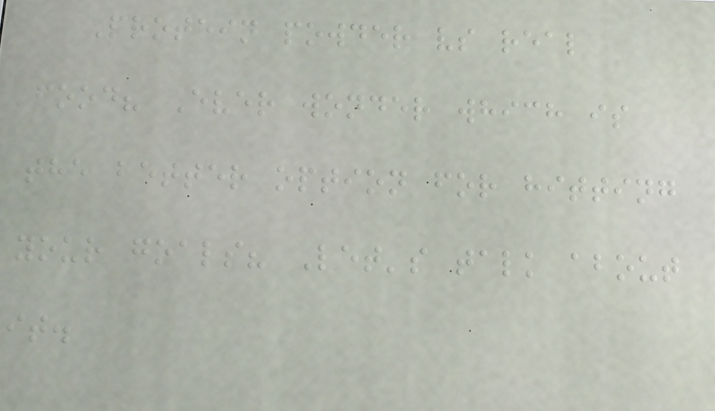Protein powder vs real
food? Ever wonder which is
the better option for hitting
your goals? Let's talk about
it.
